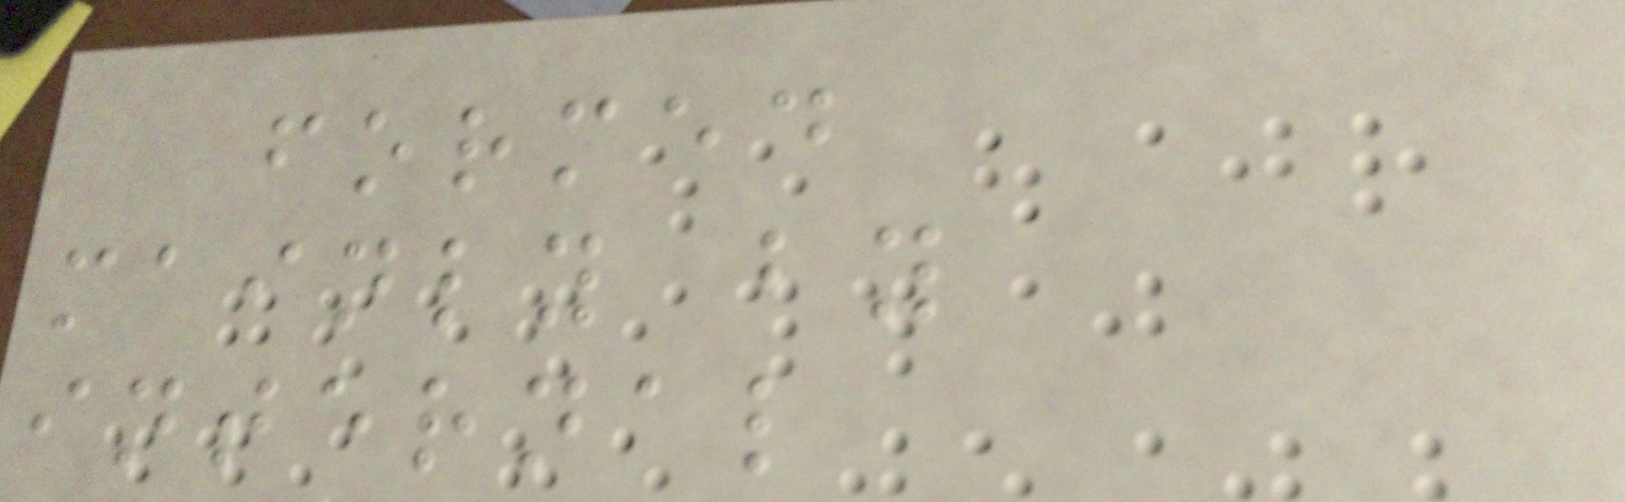formed
mainly by
internal
